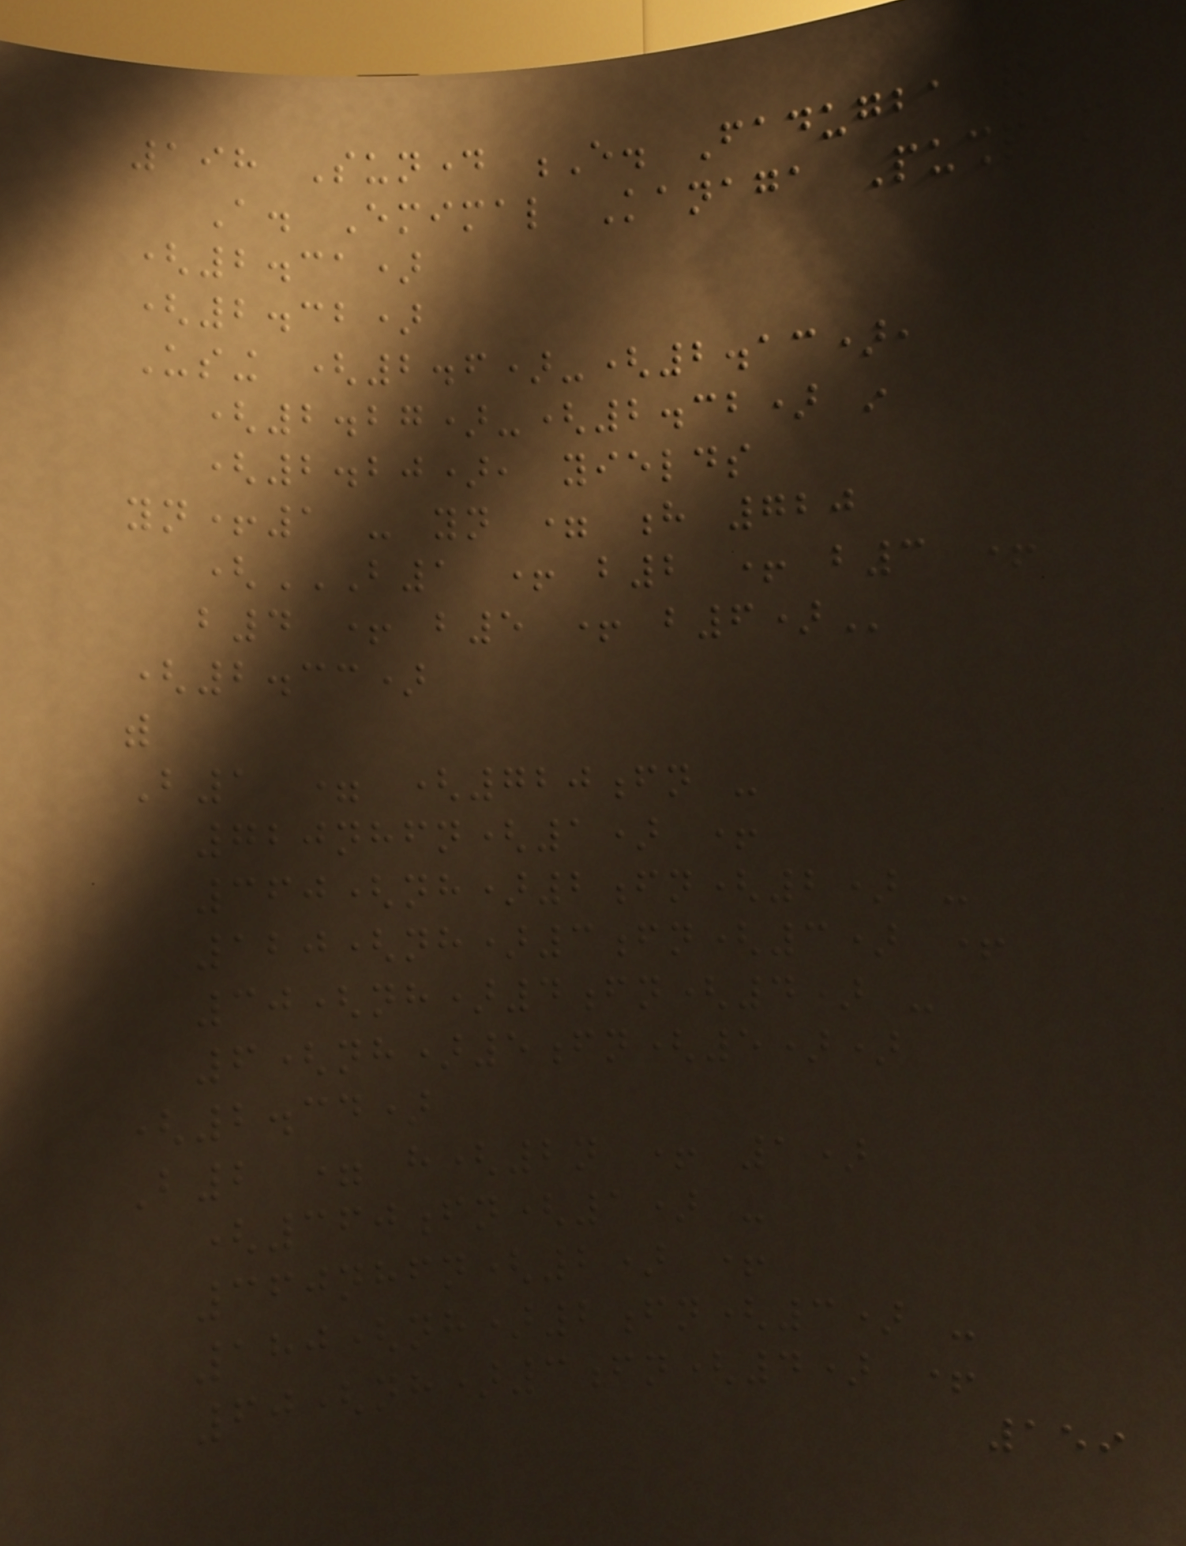198 Sunday E. Fadugba and
A. Emimal Kanaga Pushpam
(2.31)
(2.32)
Using (2.6)-(2.13),
(2.27)-(2.32) in
(2.20), yields
yn+1 - yn = h 720
(B1 + B2 + B3 +
B4 + B5 + B6)
(2.33)
with
B1 = (720fn -
720nhfn(1) +
360(nh)2fn(2) -
120(nh)3fn(3) +
30(nh)4fn(4) -
6(nh)5fn(5))
(2.34)
B2 = h(2n + 1)
(360fn(1) -
360nhfn(2) +
180(nh)2fn(3) -
60(nh)3fn(4) +
159
